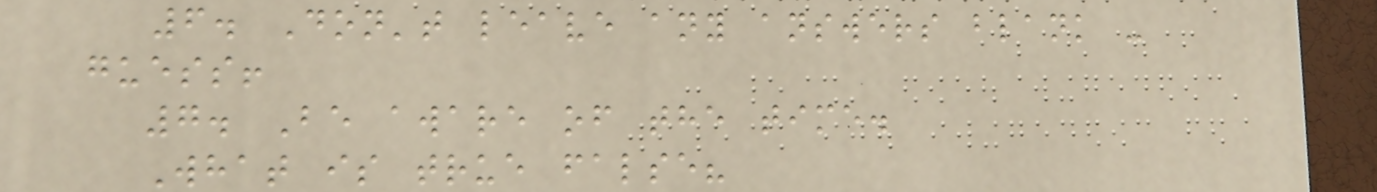6. Don't leave any answers blank -
guess!
7. Be aware of the time.
What is true false?
